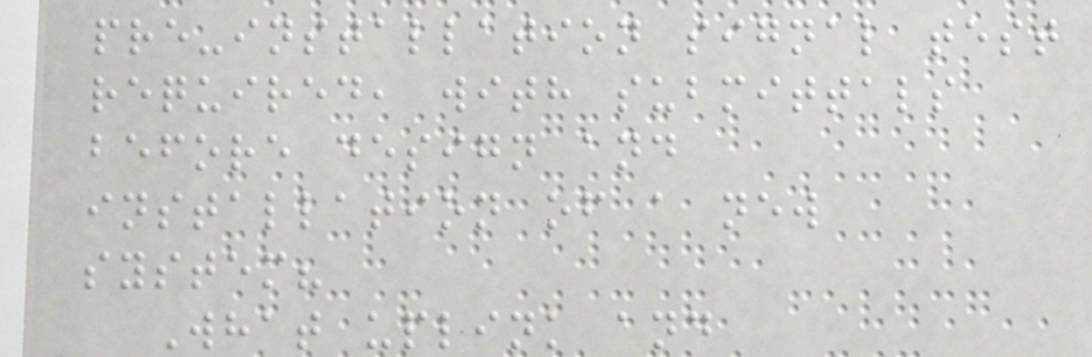pre-installation signal test
required, with submittals
before design and
installation of a new
system?
What uplink and
